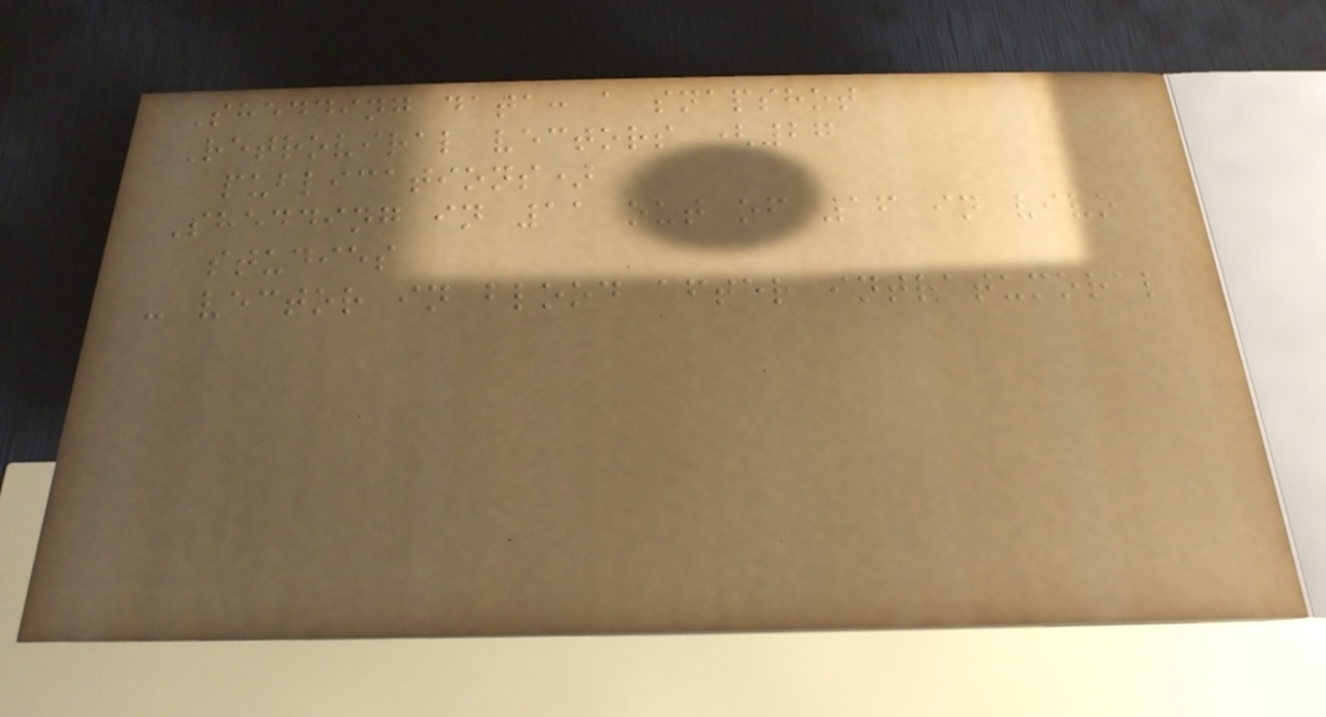Shedding data: a snapshot
Retroviral vectors (27
publications)
Shedding in 11 out of 16 in vivo
studies
- vector in blood after intratumoral
